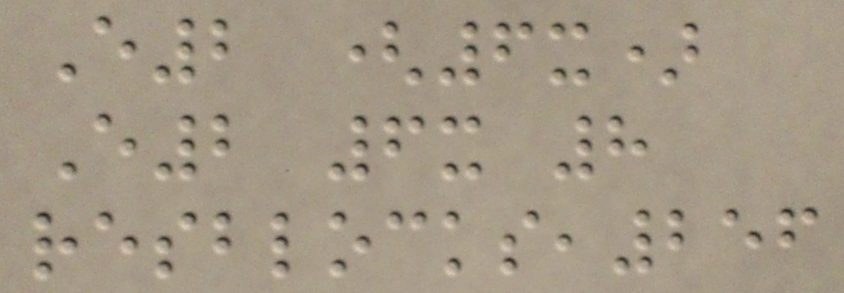E2 (6x)
E2 6x 8
resblocks,256
